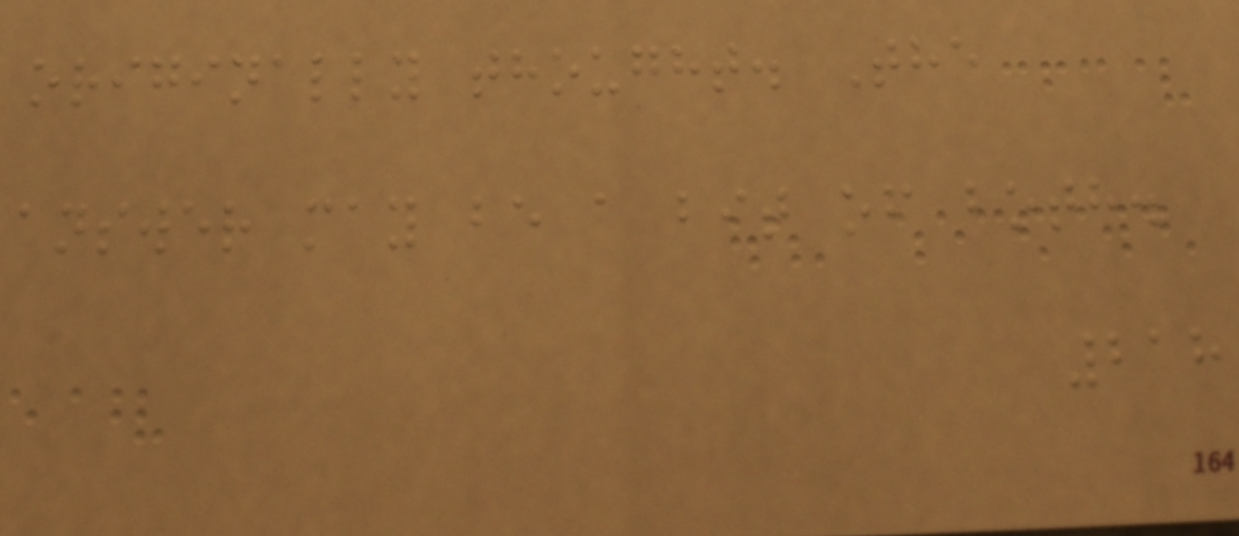originally thought. The
answer may be a bit of both.
218
